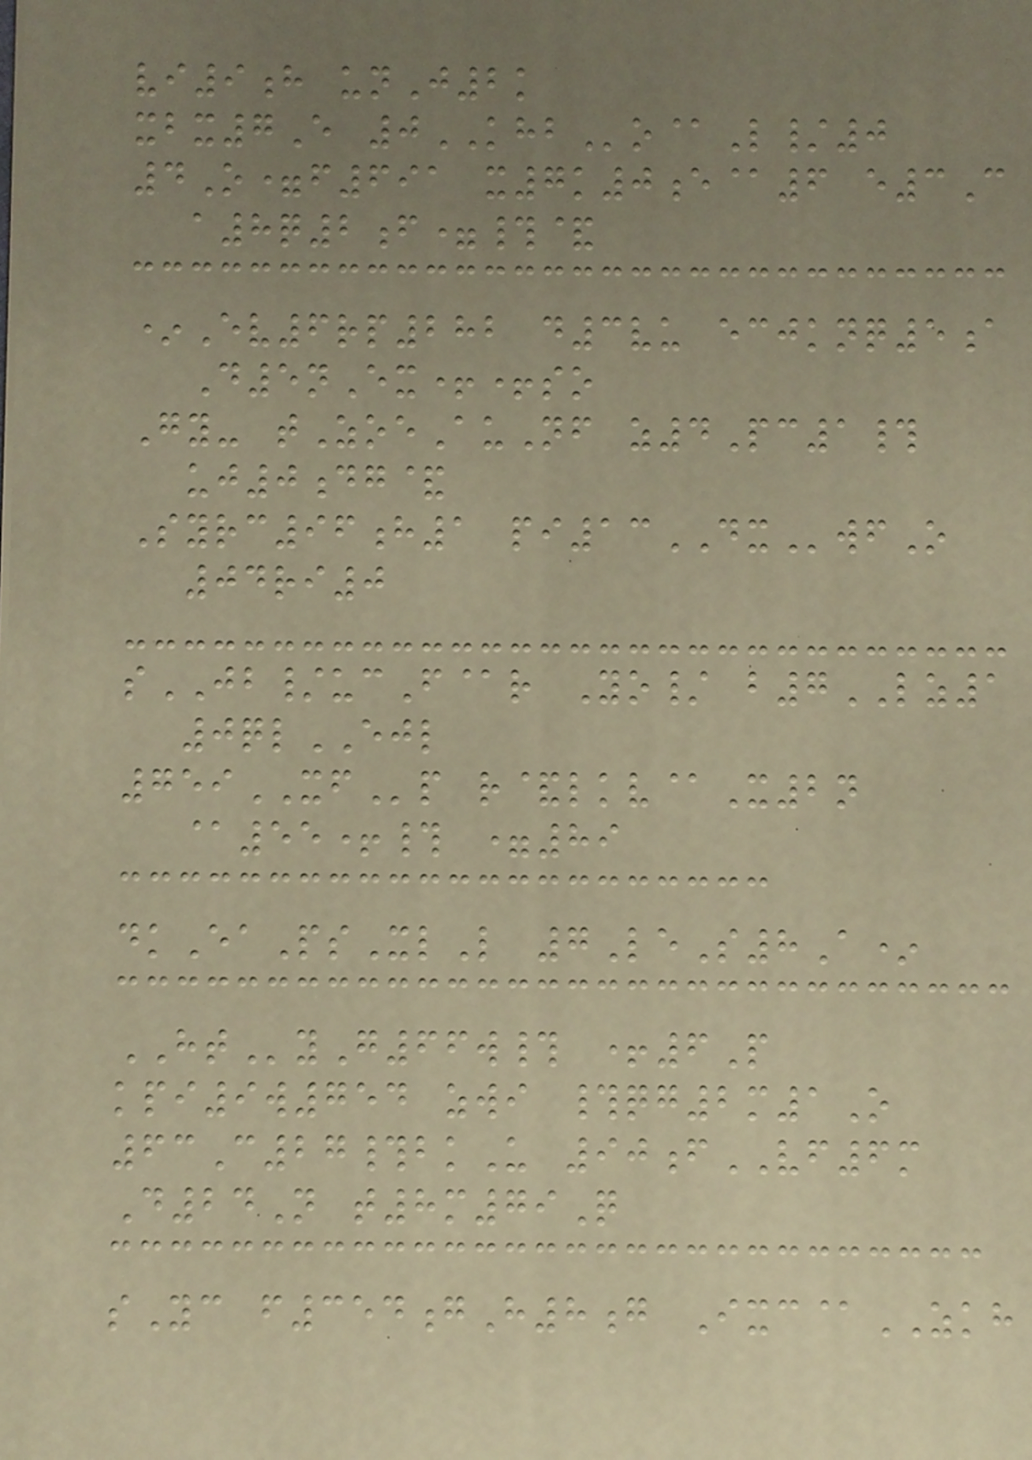vi9h unJ2k
xbx7E 0KHBo@L/0
4O=f691 x7k0e@6 e3C
a8q2f=#&
*Ev6rp282 d3vu ecjknq5a
D5nEx++so
Gy- tZoeAuNf z4Pc1#
uj0dg&
Syrc96h1 pi13DXwfO
04ri0
sJB/ucF@r Yo/ b7LZ1
0qlEJL
759XFp r&lkv@X2n
@55+# =89
dkEaPsXlL 7LeS8A*
HTyG66w# +6P
kpi9w754 zwi #qg2m1O
63C27#bkU 90fVF6m
D24N t8m79Q
sYc f354gH8g Ixc@ZKH
